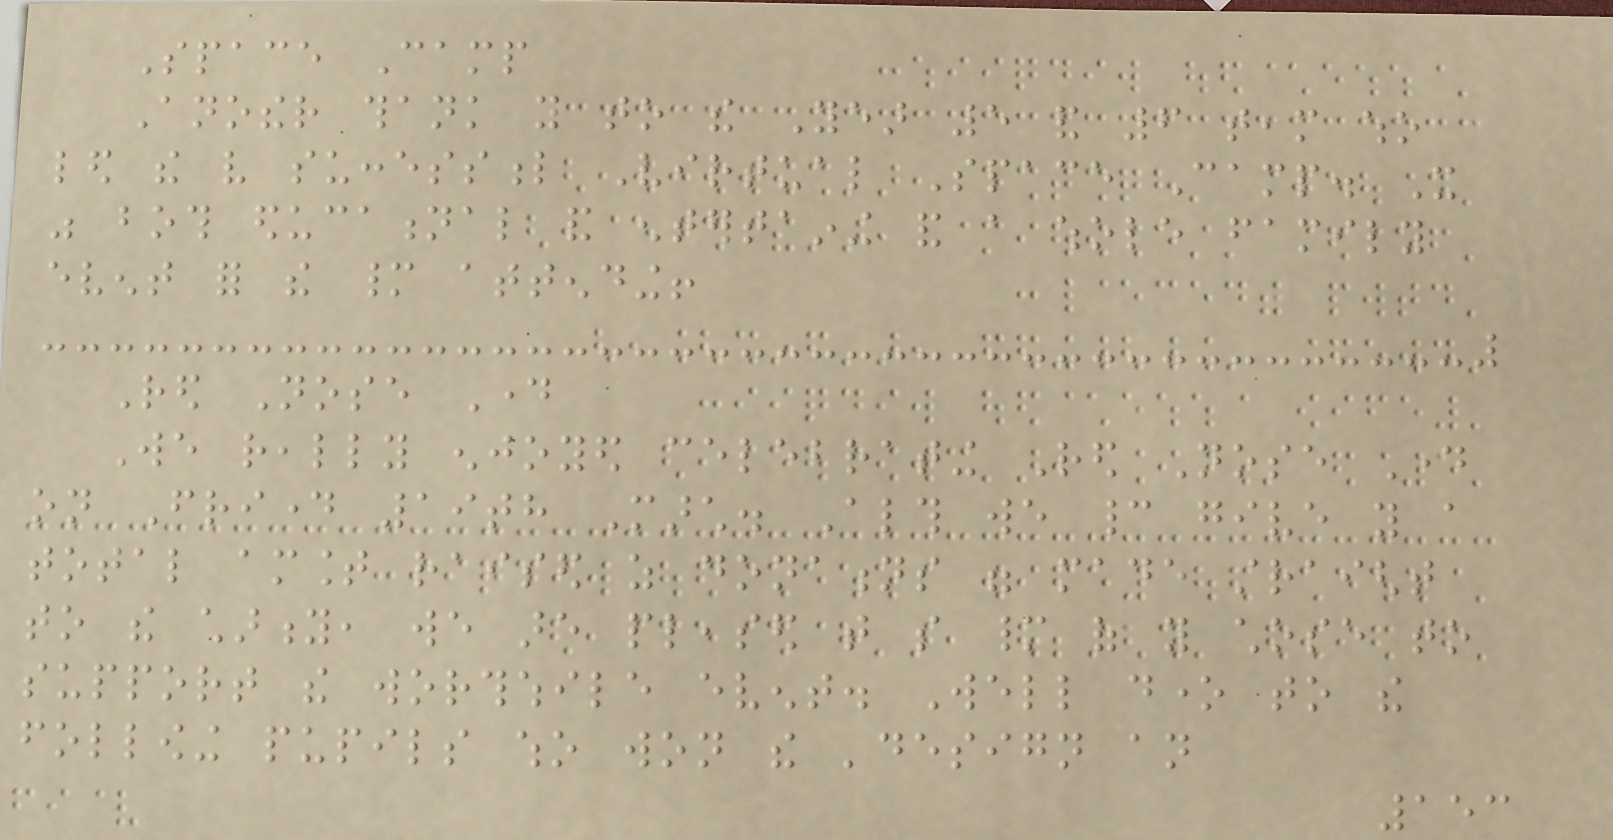Space Camp
Another thank you to the Year 5 and 6 team who
led the very successful Virtual Space Camp. It
was both educational and entertaining and a whole family
event for the many attending!
Red Nose Day
We really enjoyed celebrating Red Nose Day
on Friday 19th March. Although we cannot give you a
total amount raised as donations were made straight
to the charity, we are pleased that so many of you chose to
support the worthwhile event. Well done to the
following pupils who won the 'design an
153
